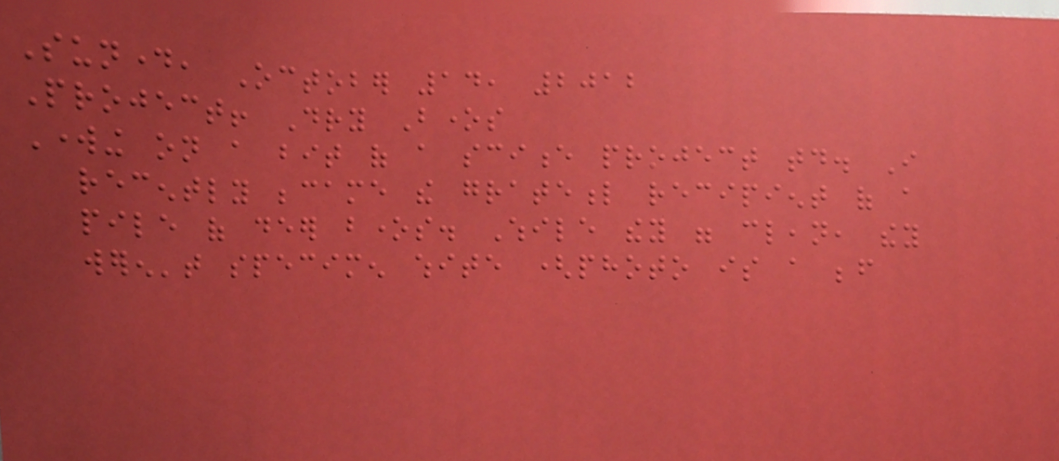Sunday, October 14, 2012
Project! Dry Bones
Working on a bit of a science project today. I
recently became the grateful recipient of a
pile of deer bones. While they were clean, they
weren't specimen white (photo is a before
